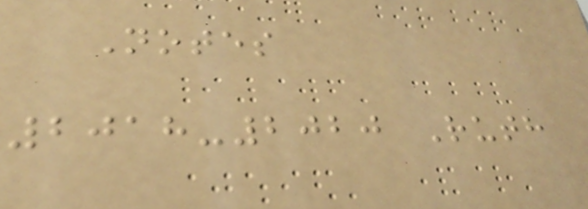Notes
2018-2020 Ruth
